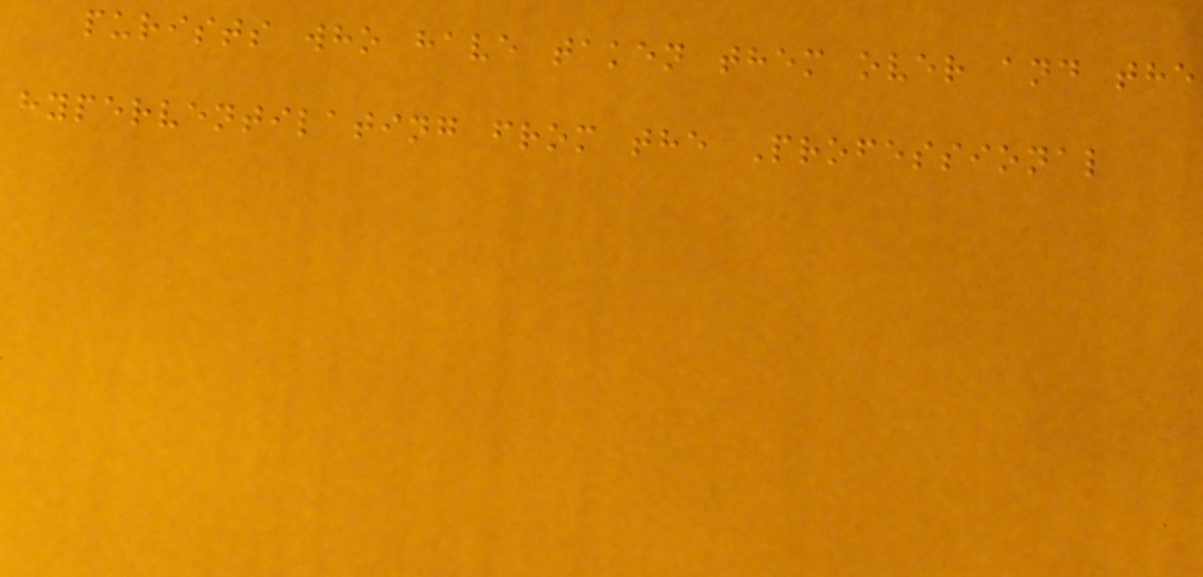purists who have taken them over and the
hyperventilating from the Professional
